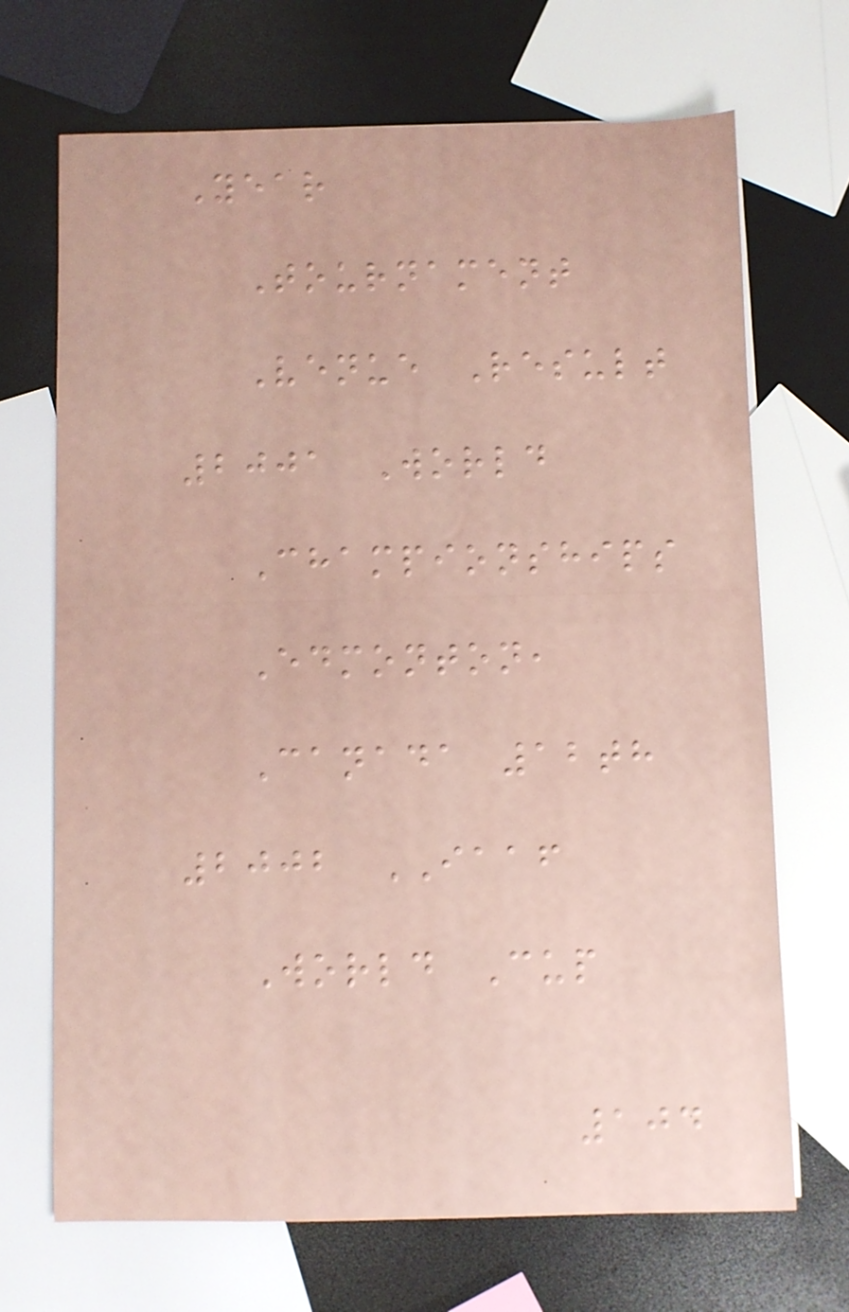Year
Tournament
Venue Result
2001 World
Championships
Edmonton,
Canada 12th
2002 IAAF
World Cup
104
